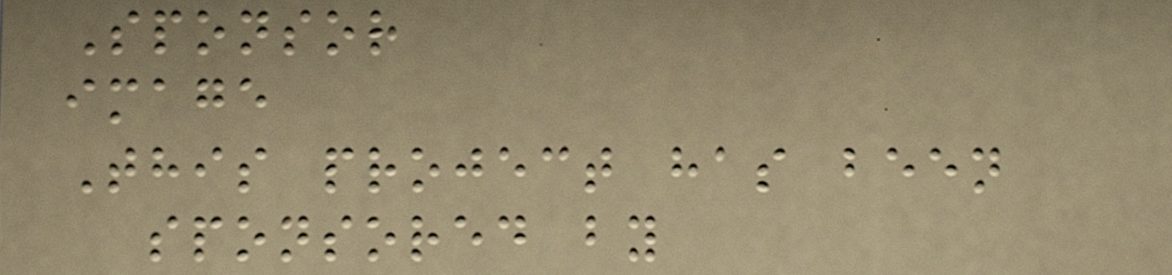Sponsor
image
This project has been
sponsored by
